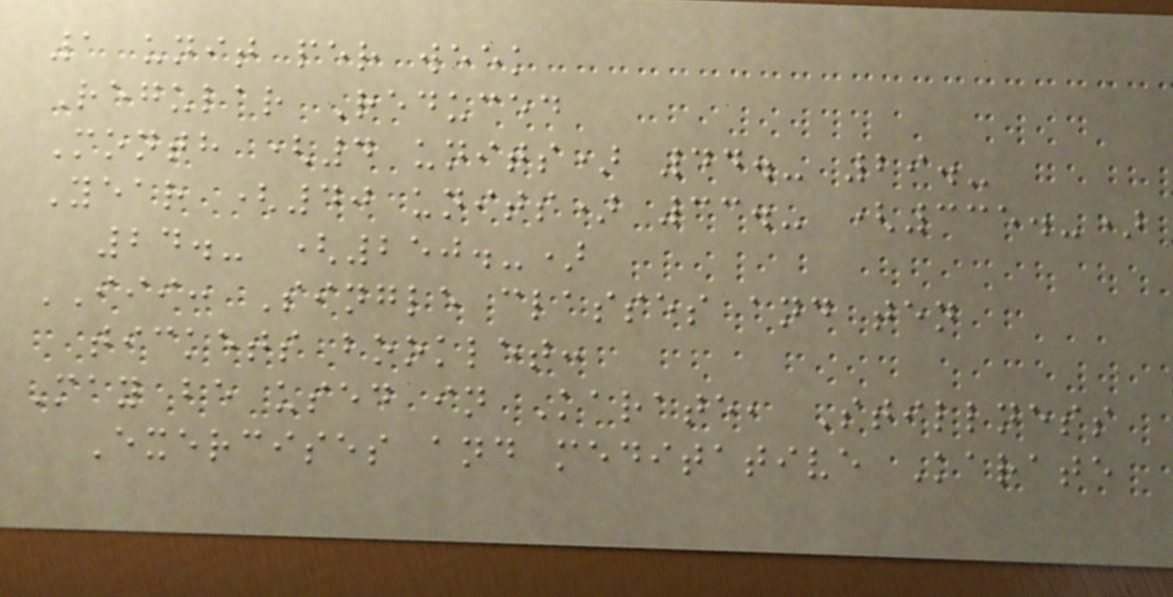1 unit per week
Regular Reduced
Month (4 units) 44.- 29.-
Year (40 units) 33.- (335.-)
24.- (250.-)
III: Single classes and ten
tickets booklet:
May be used in Karate, Stillness
Exercises and meditative Karate
